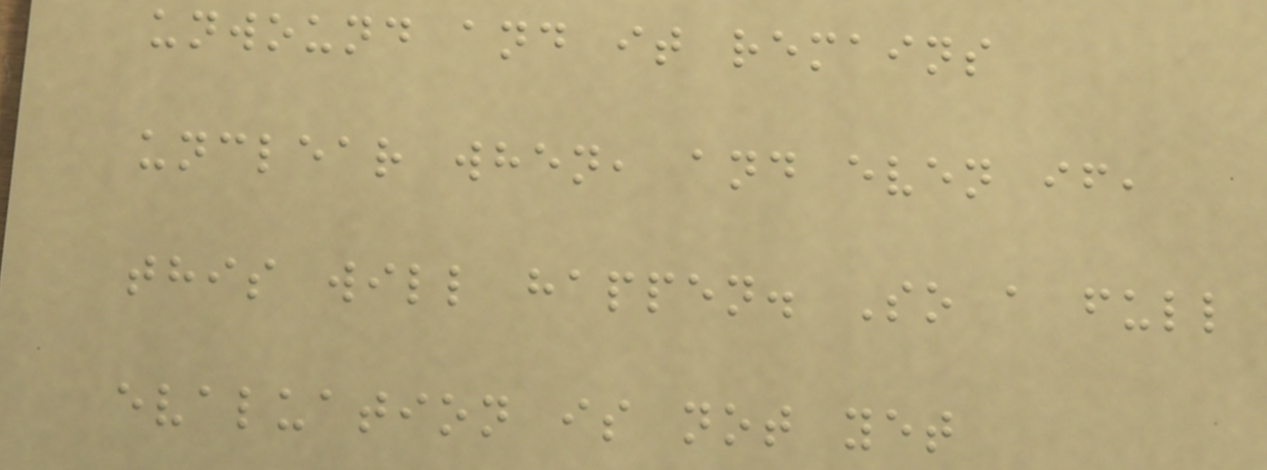unwound and it remains
unclear when, and even if,
this will happen. So a full
evaluation is not yet
